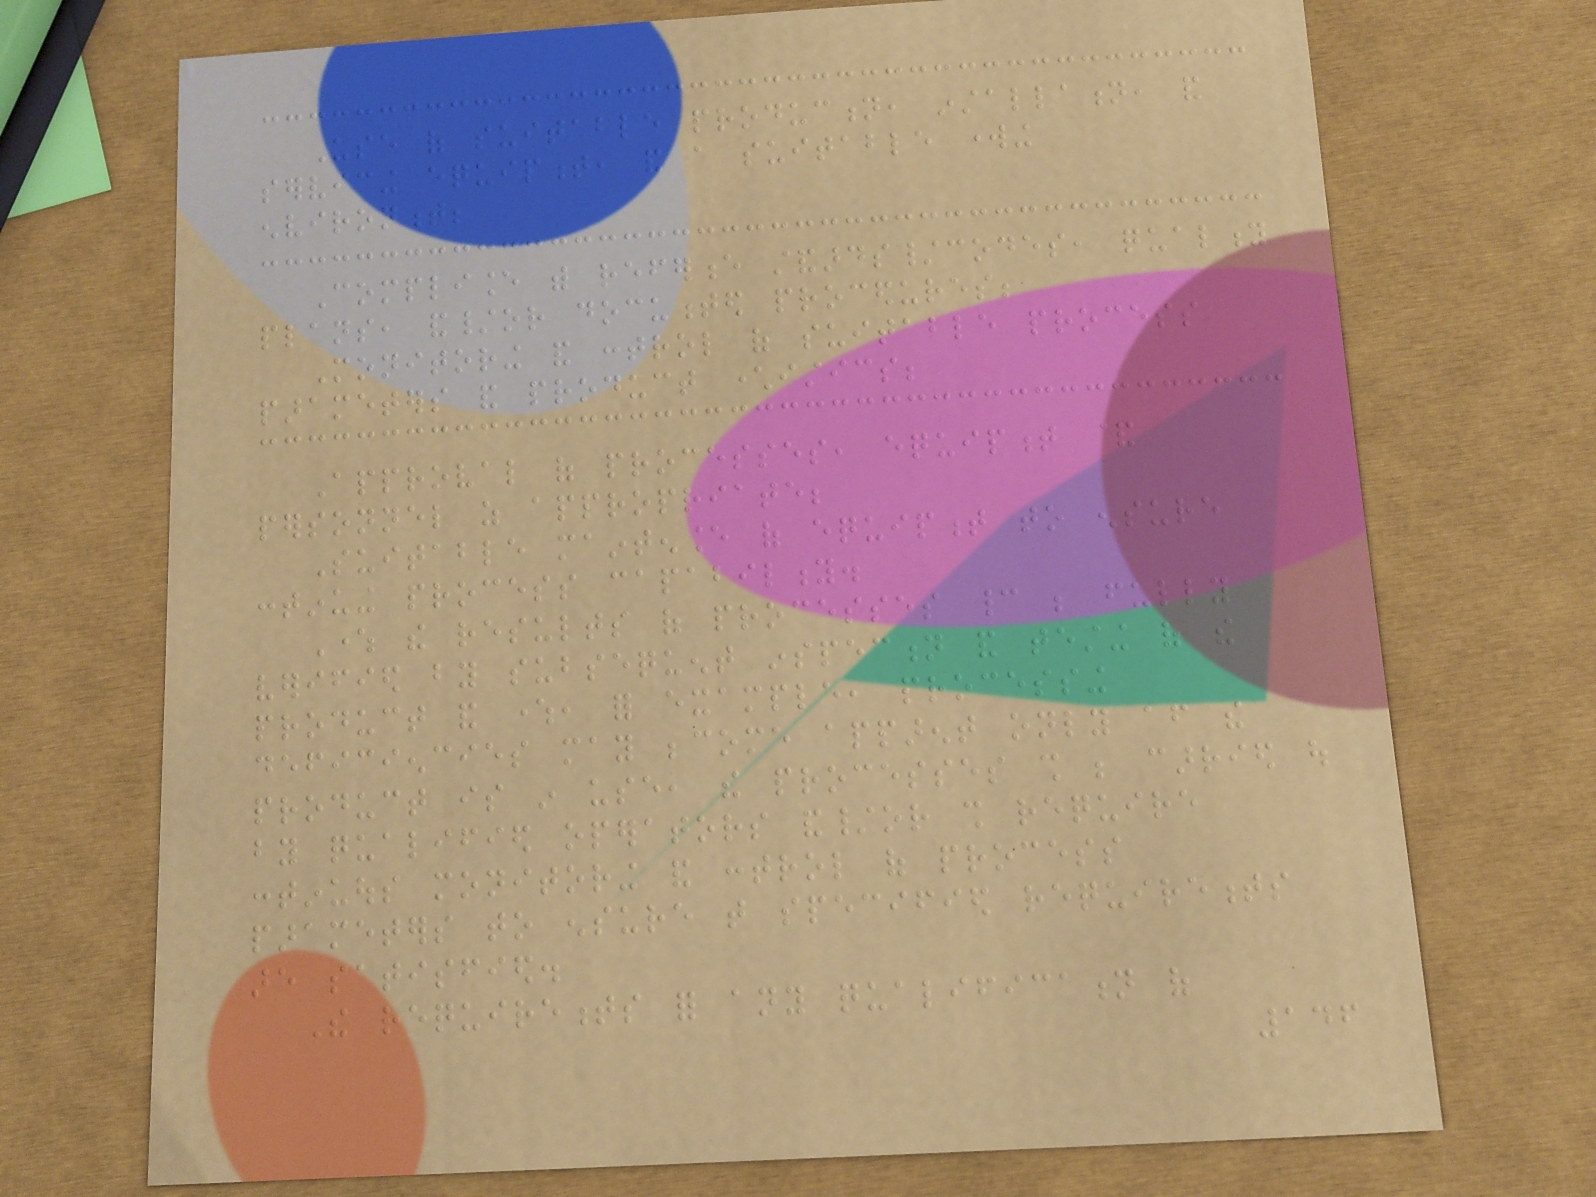Use of suitable production, installation, and
servicing equipment, and a suitable working
environment;
Compliance with reference standards/codes, quality
plans, and/or documented procedures;
Monitoring and control of suitable process
parameters and product characteristics;
Approval of processes, equipment &
personnel as appropriate;
Suitable maintenance of equipment to ensure
continuing process capability.
Where the results of processes cannot be fully
verified by subsequent inspection and testing of the
product and where, for example, processing
deficiencies may become apparent only after the
product is in use, the processes shall be carried out
by qualified operators and/or shall require
continuous monitoring and control of process
parameters to ensure that specified requirements
are satisfied.
The requirements for any qualification of
146
